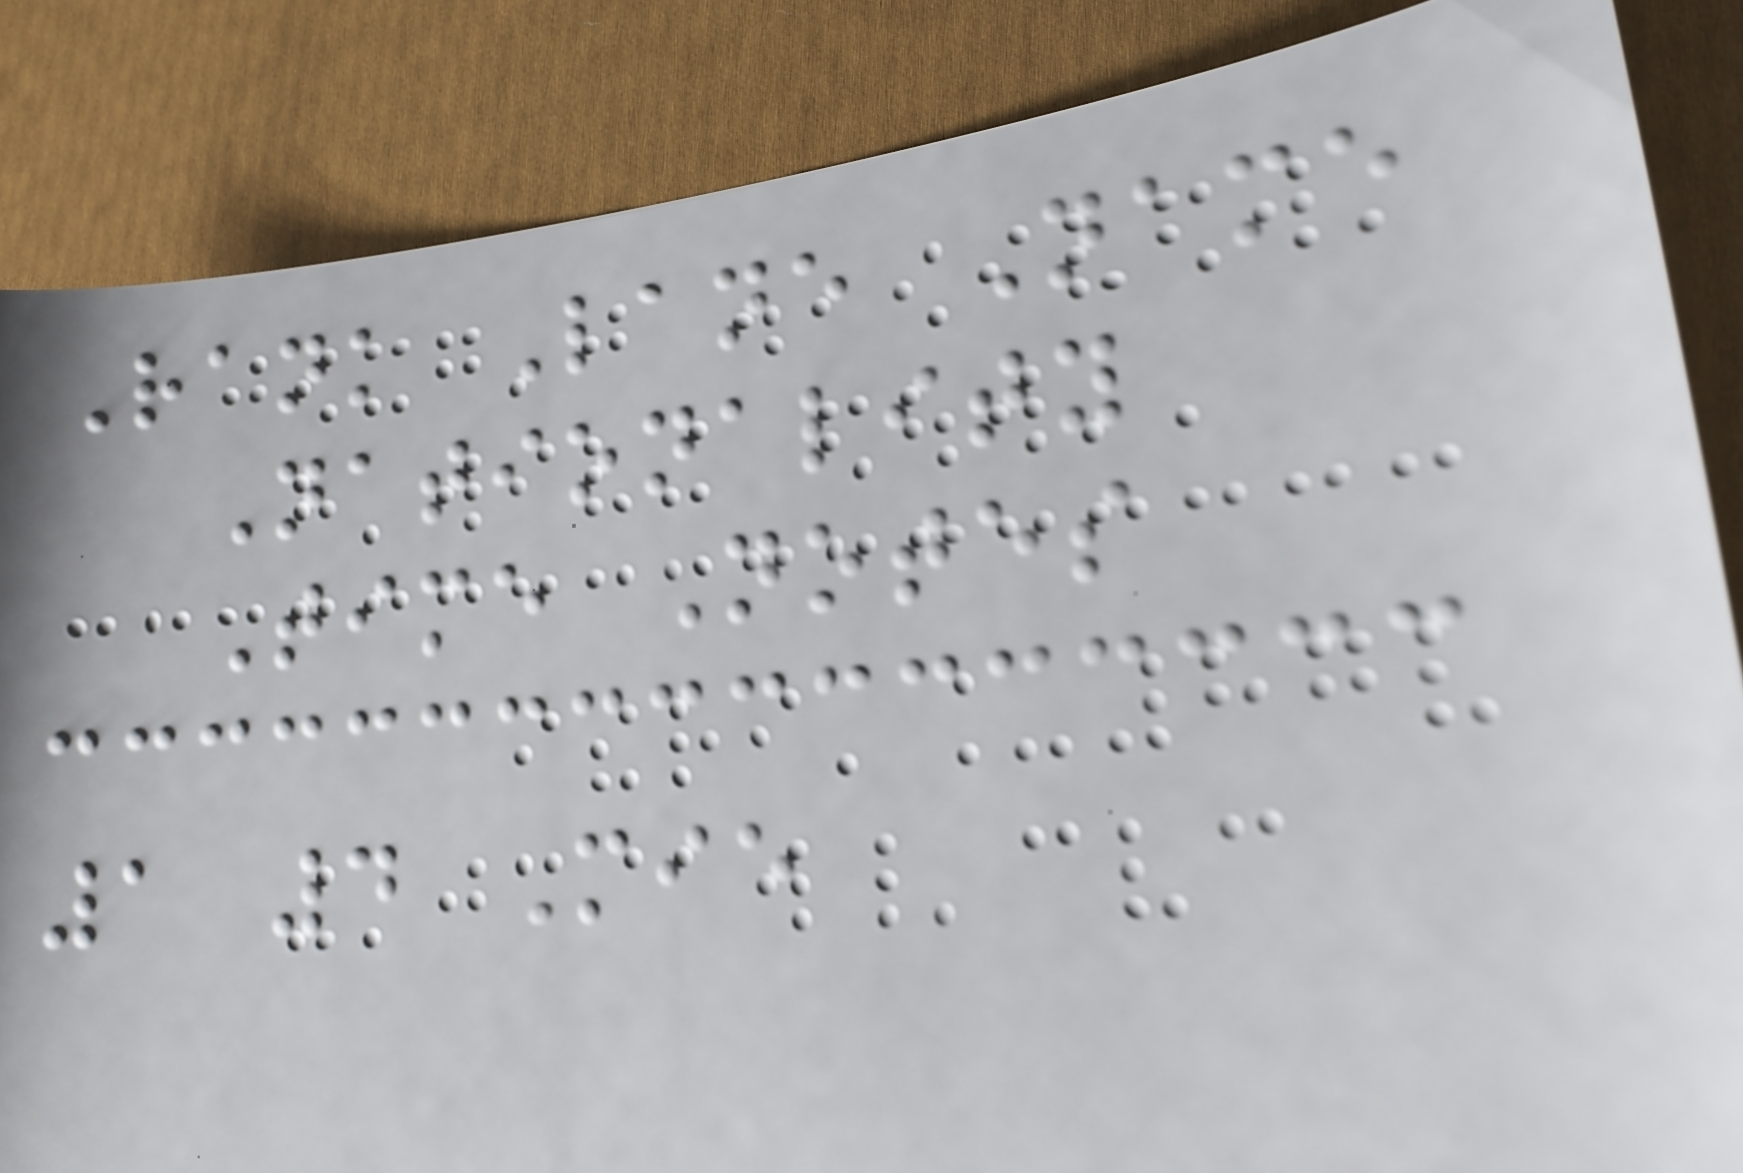Rank Lane Name
Nationality
Time Notes
1 4 Mie
